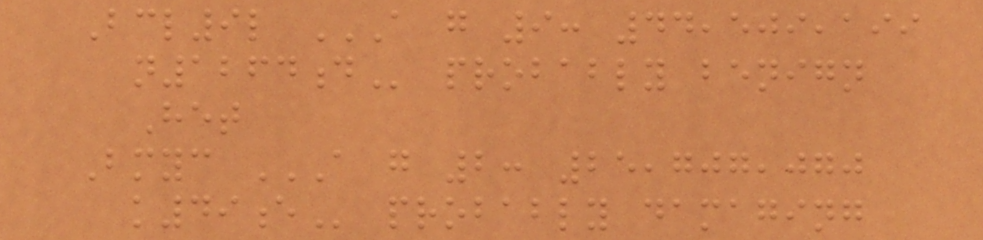Bcl9l A G 9: 44,509,199
N1264D probably benign
Het
Bmyc A G 2: 25,707,070
K49E probably damaging
